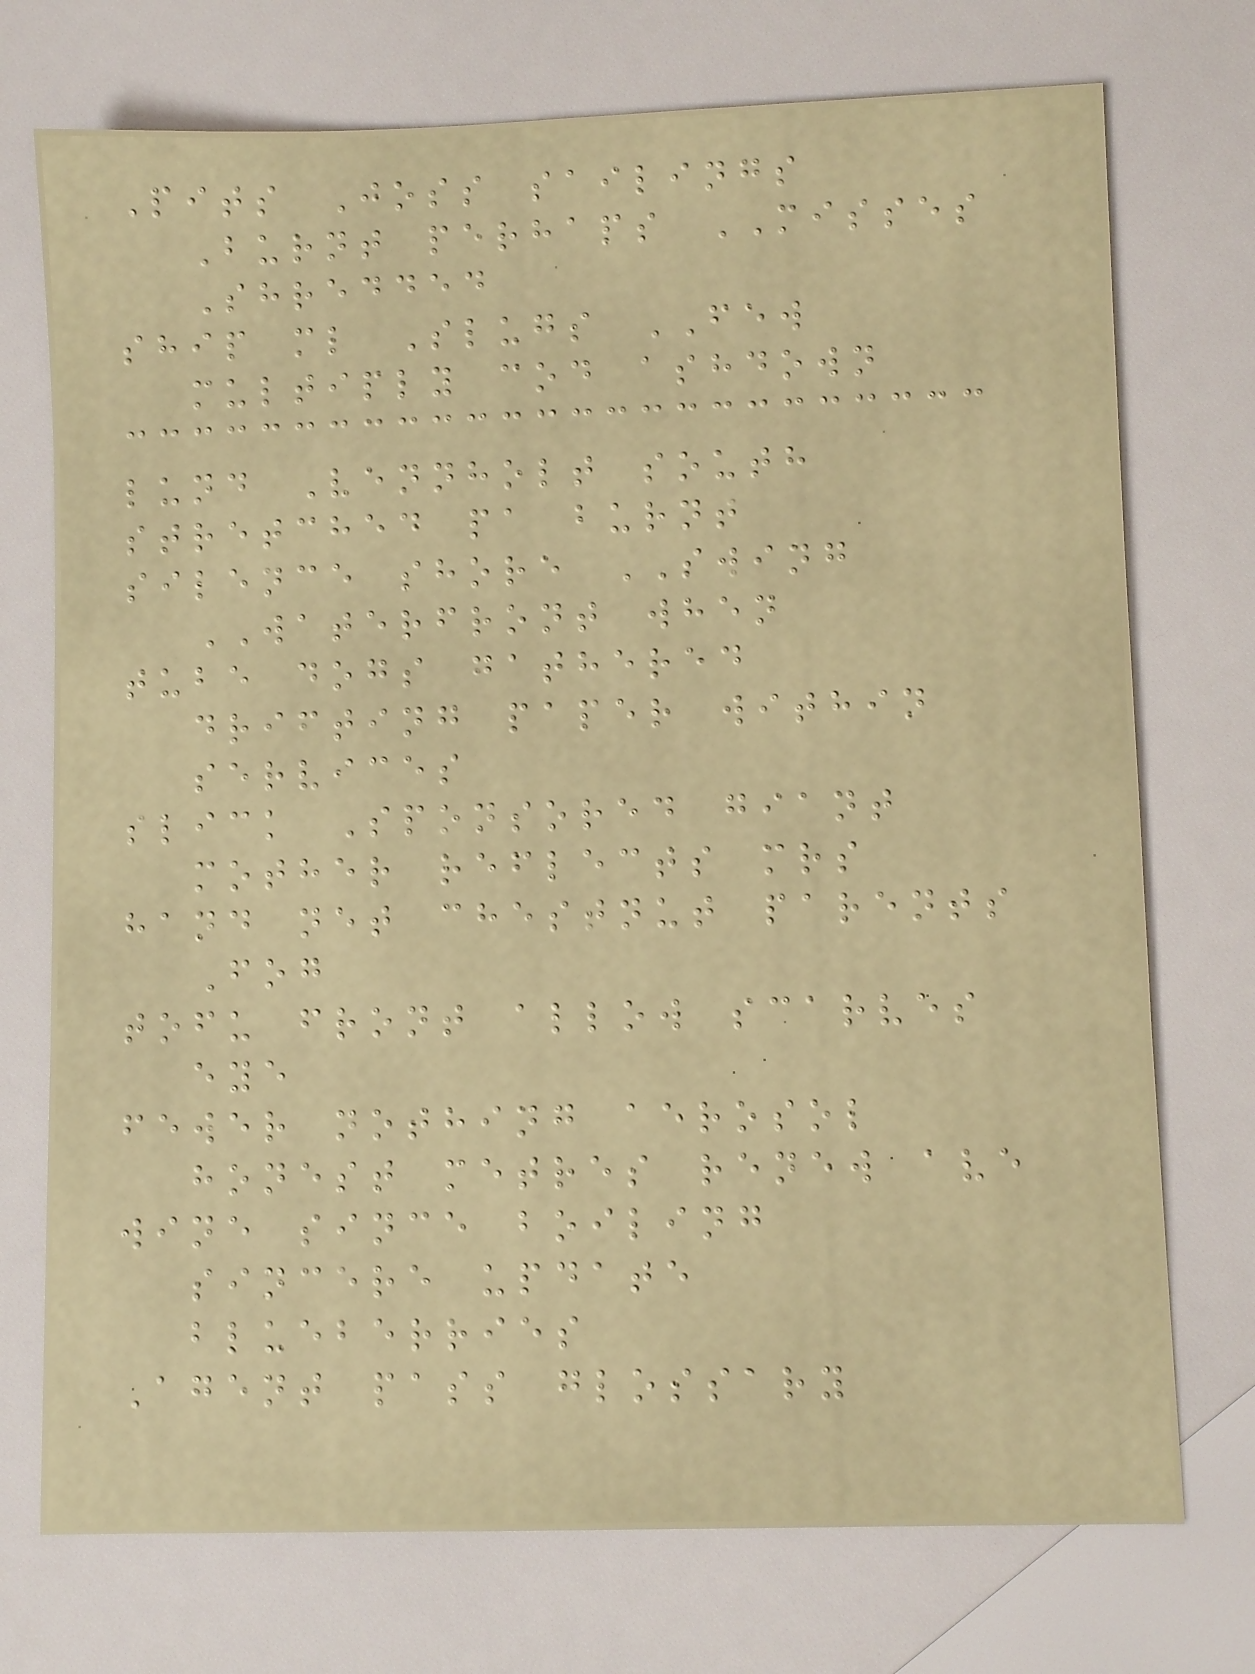Pits Joss sailings
Burnt perhaps MISSES
Shredded
ship ml Slugs FEW
multiply cod ashdown
lund Vennholt south
stretched pa burnt
silence shore SWING
WATERFRONT when
tube dogs gathered
drifting paper within
services
slick Sponsored giant
mother reflects mrs
hand net chestnut parents
Fog
tofu front allow scarves
eye
fewer nothing aerosol
honest metres renew ave
wine since boiling
sincere update
blueberries
Agent pass glossary
